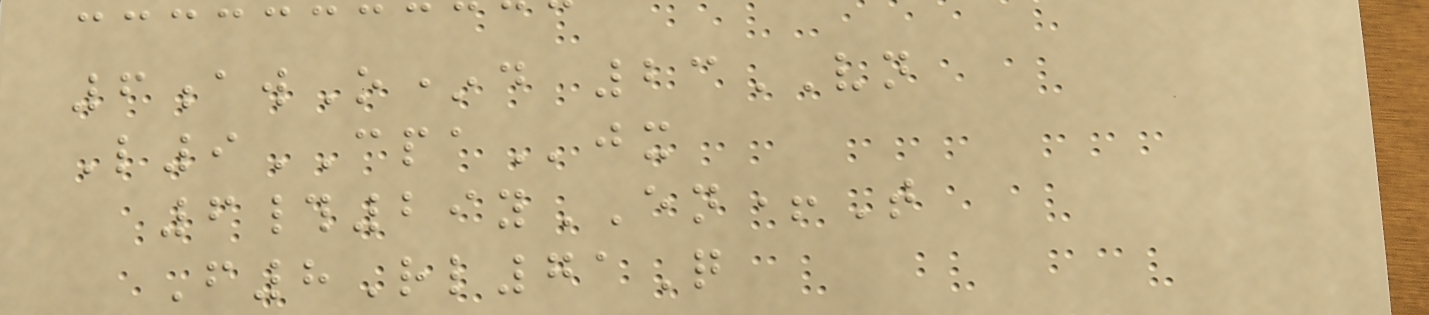6awO*d 23VN
L9CPAjx
6#29yEN+T
F8Rl71Q
